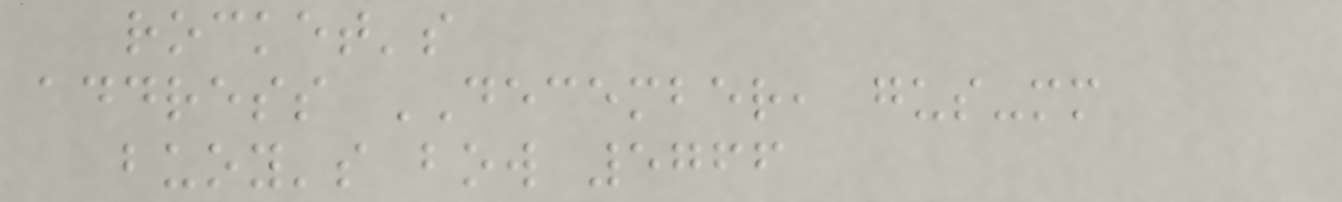rocket's
address DECEMBER, gus-mm
buoy's bow 5766
